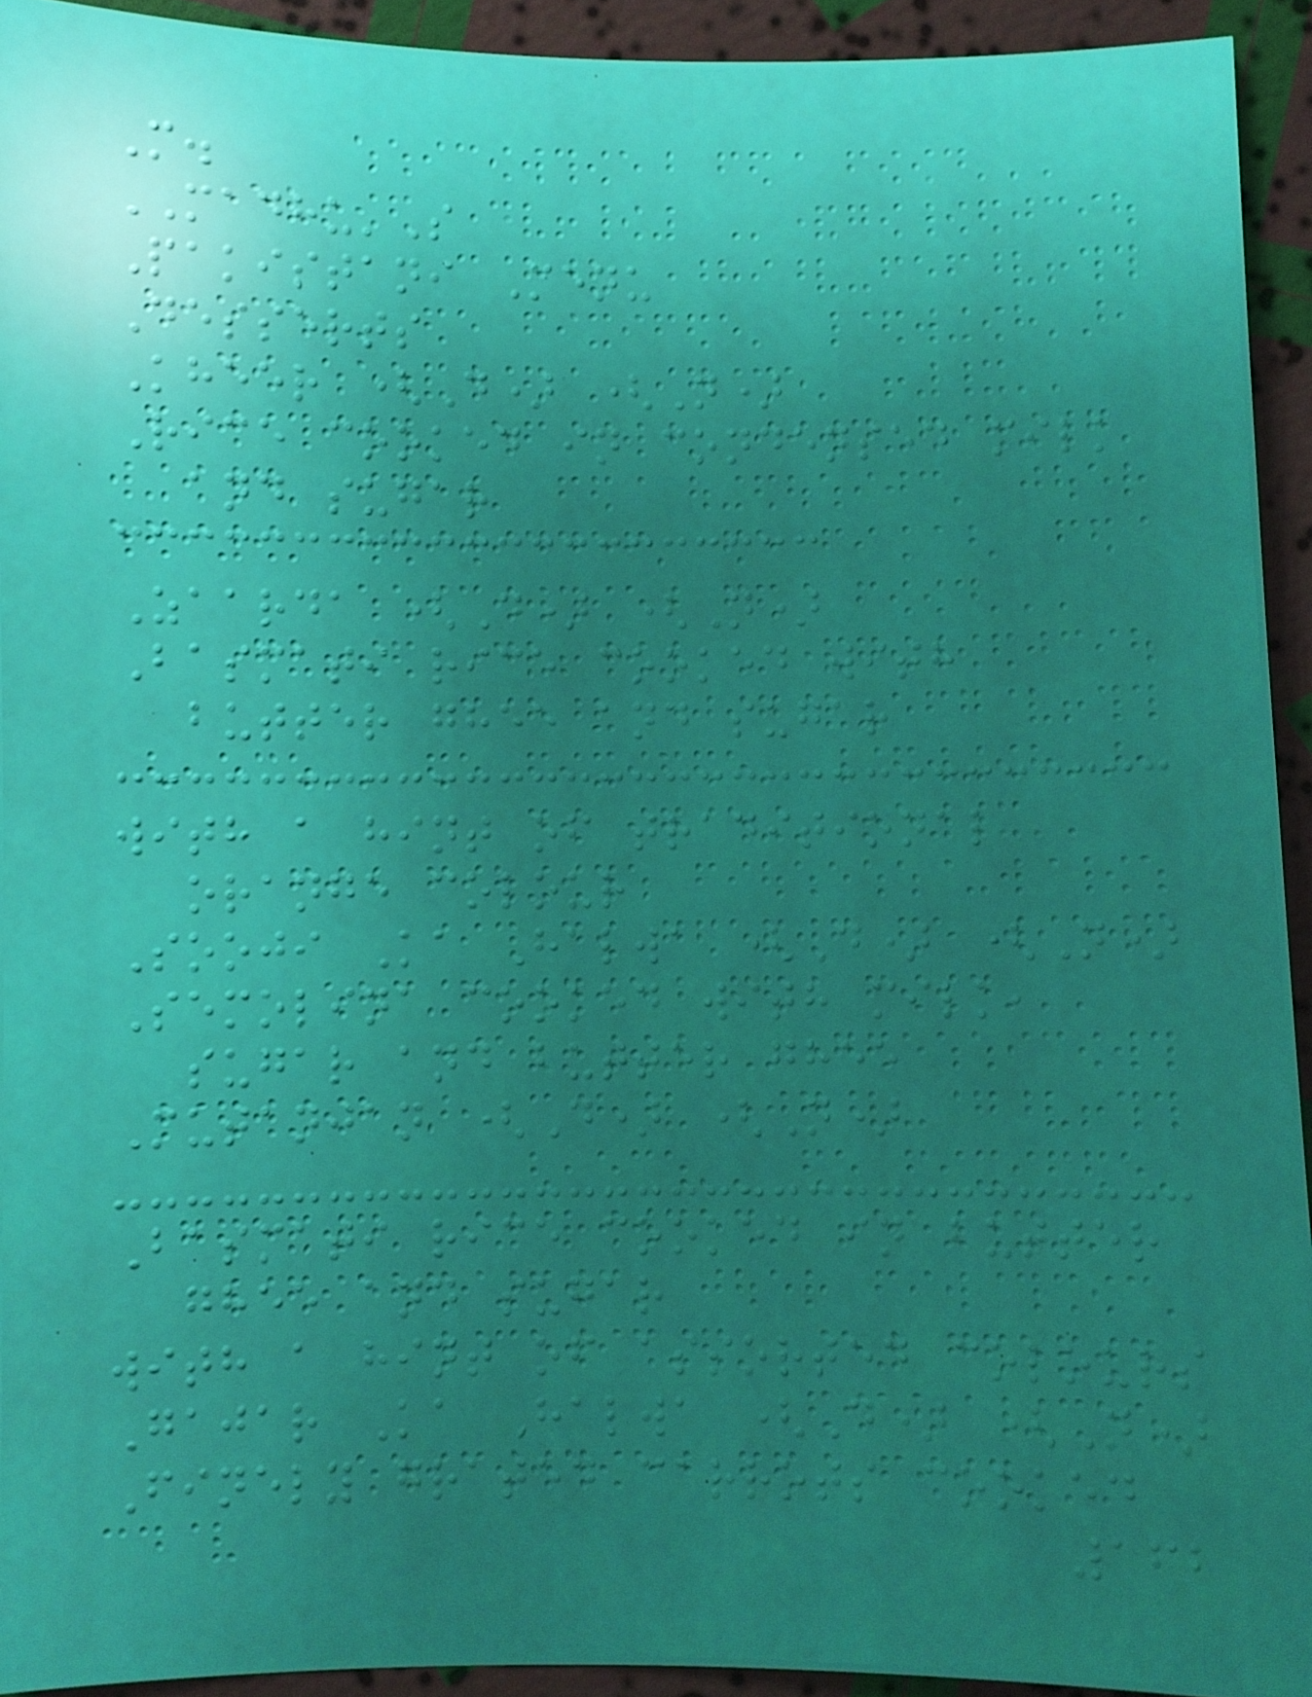M.
MADHU'S
Pakistani Menu
Desserts
Kheer (D) (N)
Rice cooked in condensed milk
and sugar
Zaarda (D) (N)
Basmati rice cooked with
butter ghee and sugar
with a hint of traditional
orange colour
Sooji Ka Halwa (D) (N)
Semolina cooked with milk,
sugar and butter ghee
Mutanjan (D) (N)
Basmati rice cooked in butter
ghee and sugar
with a hint of assorted colours
Gajar Ka Halwa (D) (N)
Finely grated carrots cooked
162
